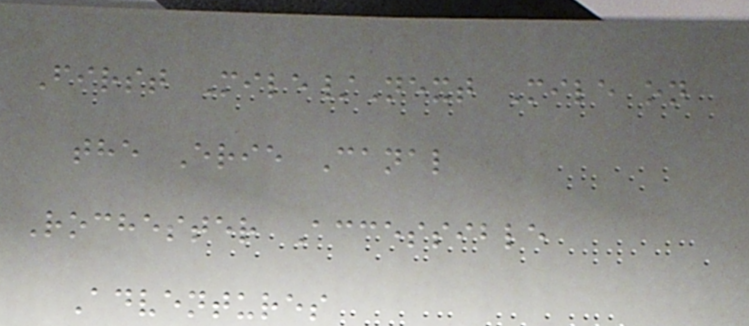First Mile/Next Mile on
the Erie Canal
Rochester Accessible
Adventures
